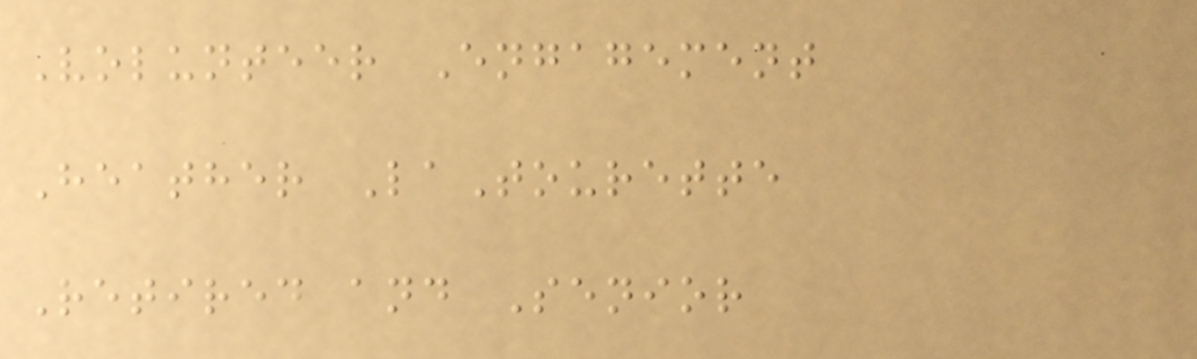Volunteer Engagement
Heather LaTourette
Retired and Senior
